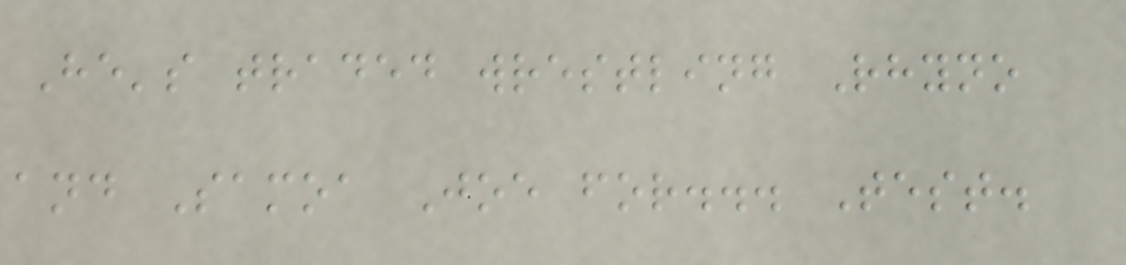He's traded wrestling Rhyno
and Samoa Joe for... Test.
